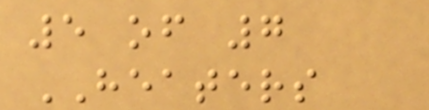5 of 7
HEATERS
